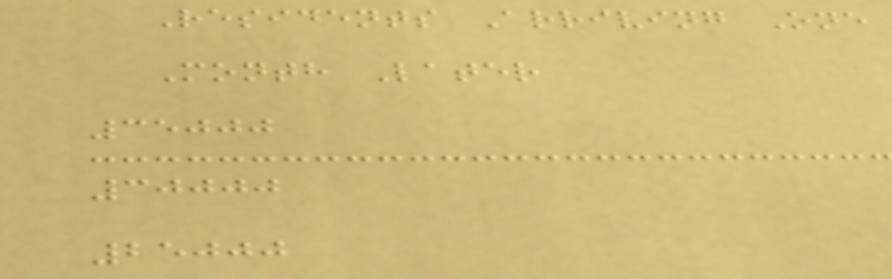Residents Arriving One
Month Later
35000
30000
25000
